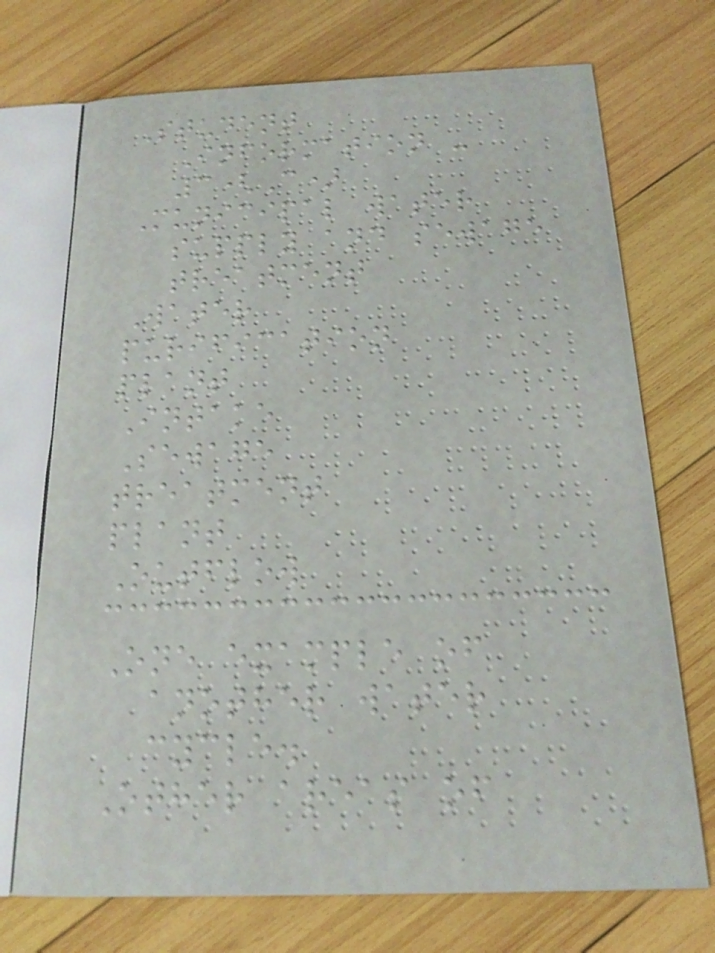Student
Information -
3(C)
Municipal water
supply and sewage
treatment
Water
purification
plant
Intake
Sewage
treatment
plant
Outflow
One example of
another water
cycle.
Other areas of
